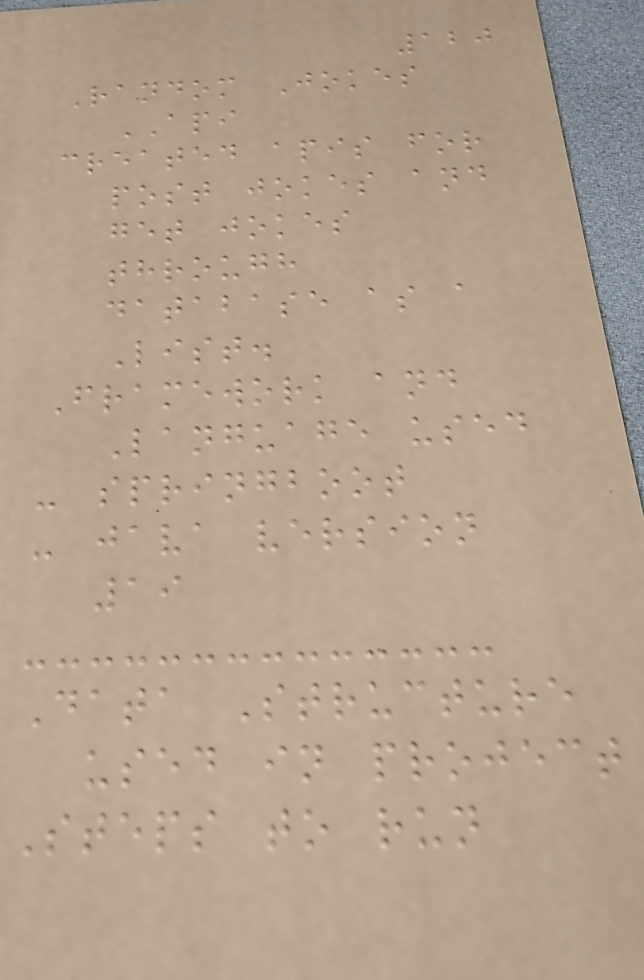120
Random Jokes
API
created apis for
post jokes and
get jokes
through
database as a
List.
Framework and
Language used
- springboot
- java version
19
Data Structure
used in project
Steps to run
